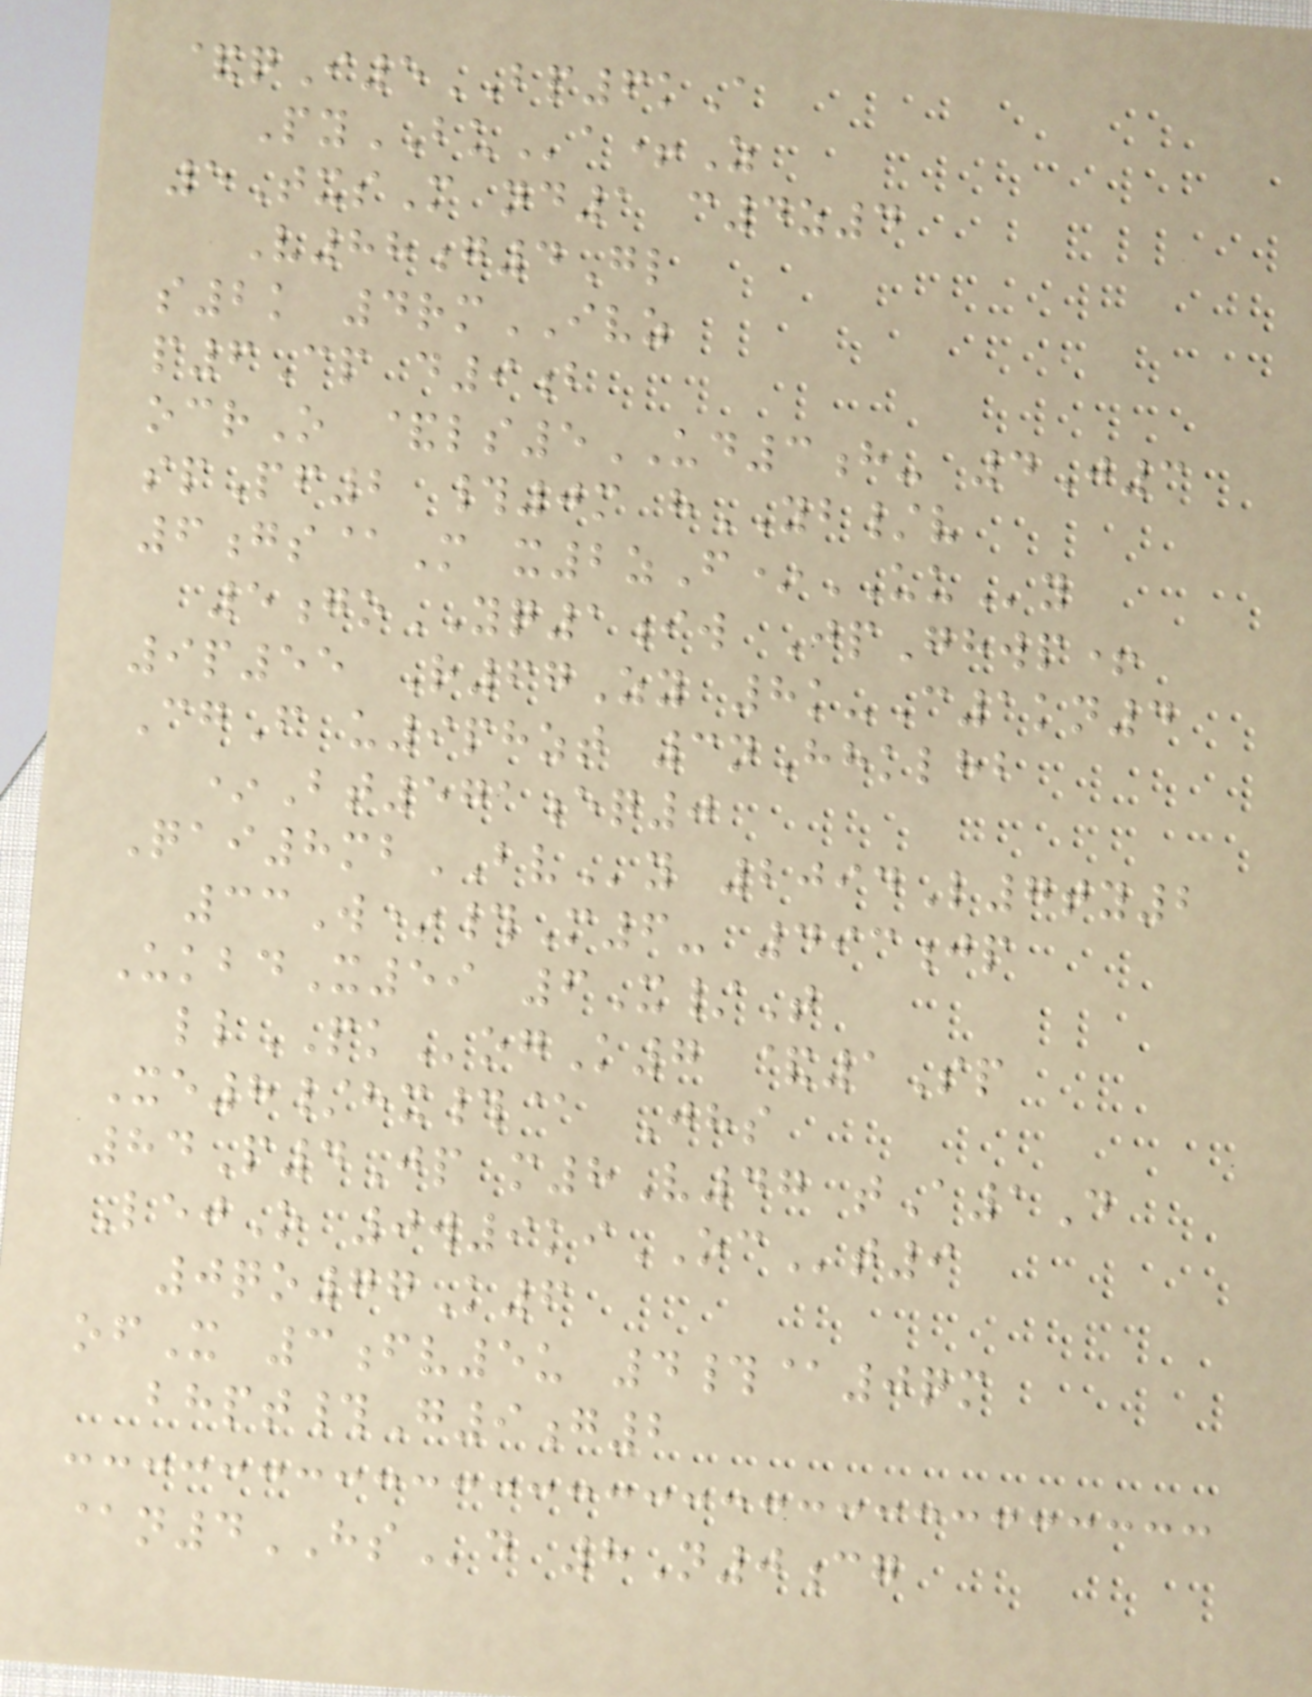&qI5BP6kA
PyBUa+Z
5TxsM nd1 c4z4
V88g4Gl
s2k 4rmIVZ
p6Cp d9b
ocrO &ls5UD3h- 4J3
spPf2 #0m hYB/v
6gs@M x2zF*UUy
5goYQ1iw JpGhwp+
9p55 R67Zy 8k-C1kn4
CgF u9phzt 3nHhklhb
*Bt571eq0
Qai8mbBVy 2094L7ty2
33W*#M6- 493jp
UkbdX59 6X/T
llPKogK7 &1Sp
Xe8/hx#@ Jhs
84P4Jp m8V47 tA1D
LejO 0w9kiOCt9
0qo77K6
ofX 3fv5u 4#@0qm
bhpt#G9g2
@n4HSd 8N0cg
